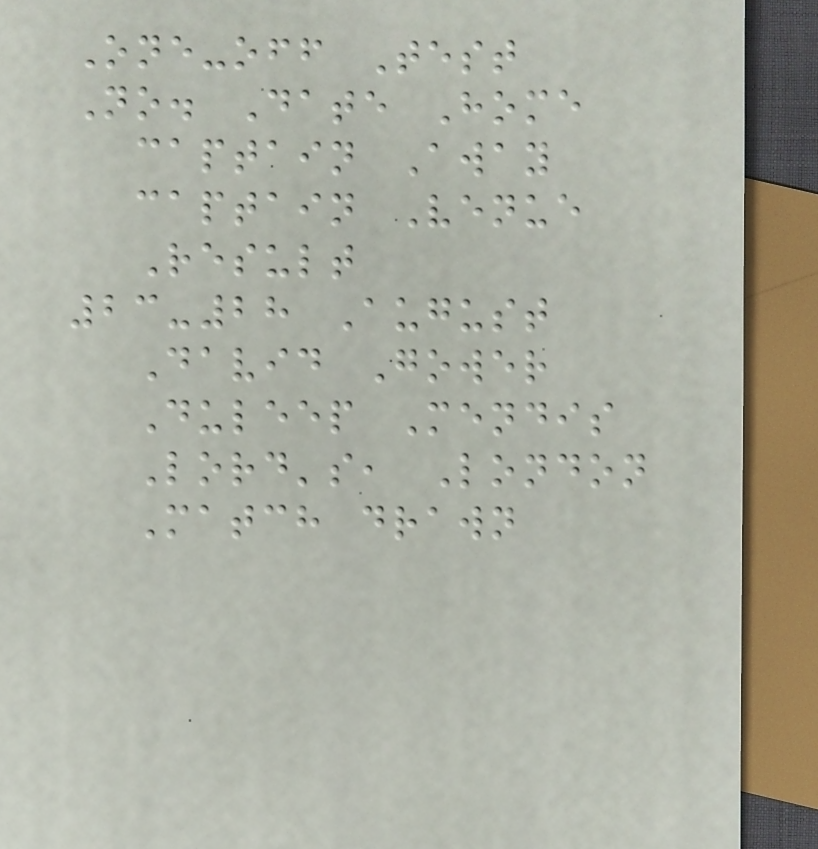One-off Test
No. Date Home
captain Away
captain Venue
Result
23-28 August
David Gower
Duleep Mendis
Lord's, London
Match drawn
